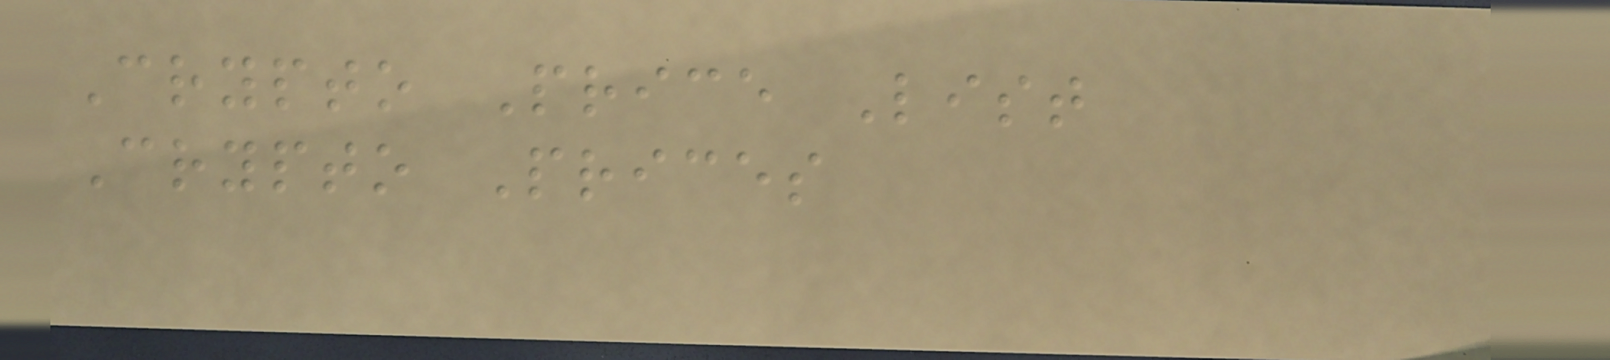Crypto Price List
Crypto Prices
